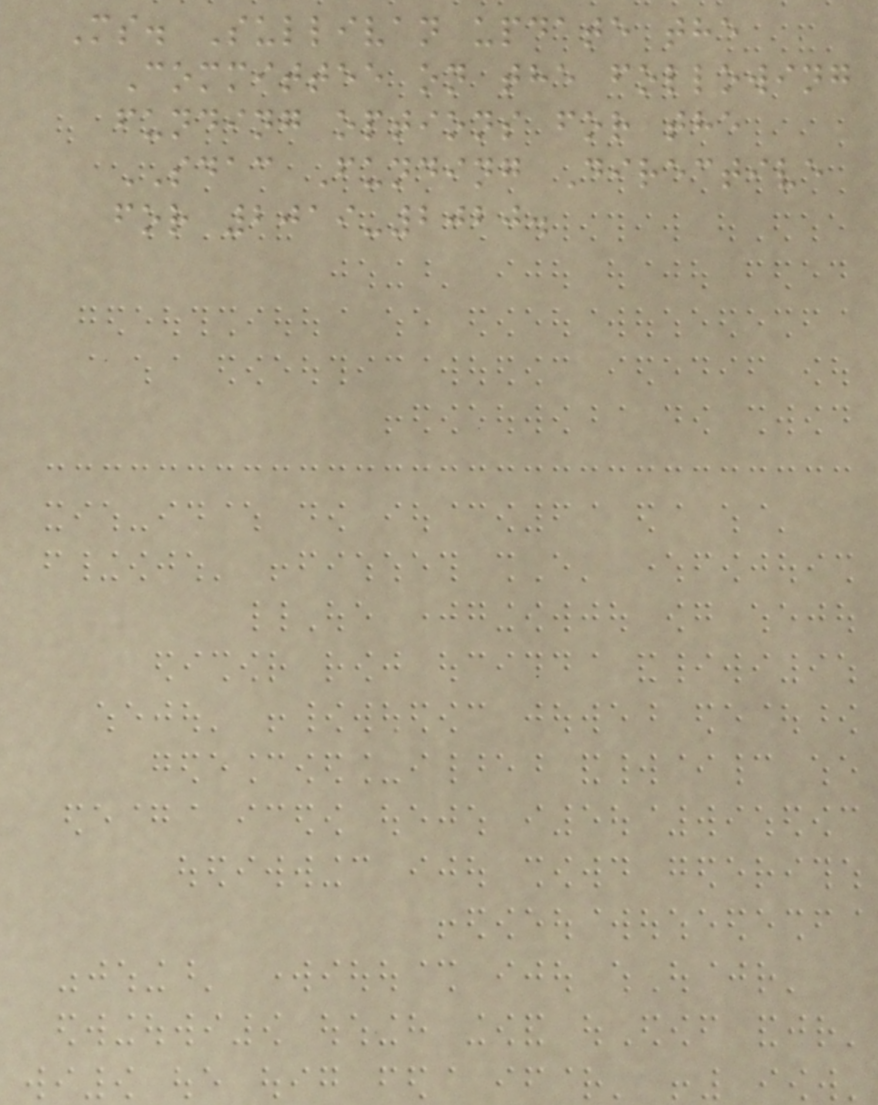Ms. Sullivan update the
Committee on the following
funding options for the
SDAC Funding Directive
for 2019-2020.
